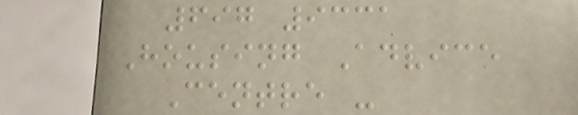697 9331
Housing Advice
Centre -
